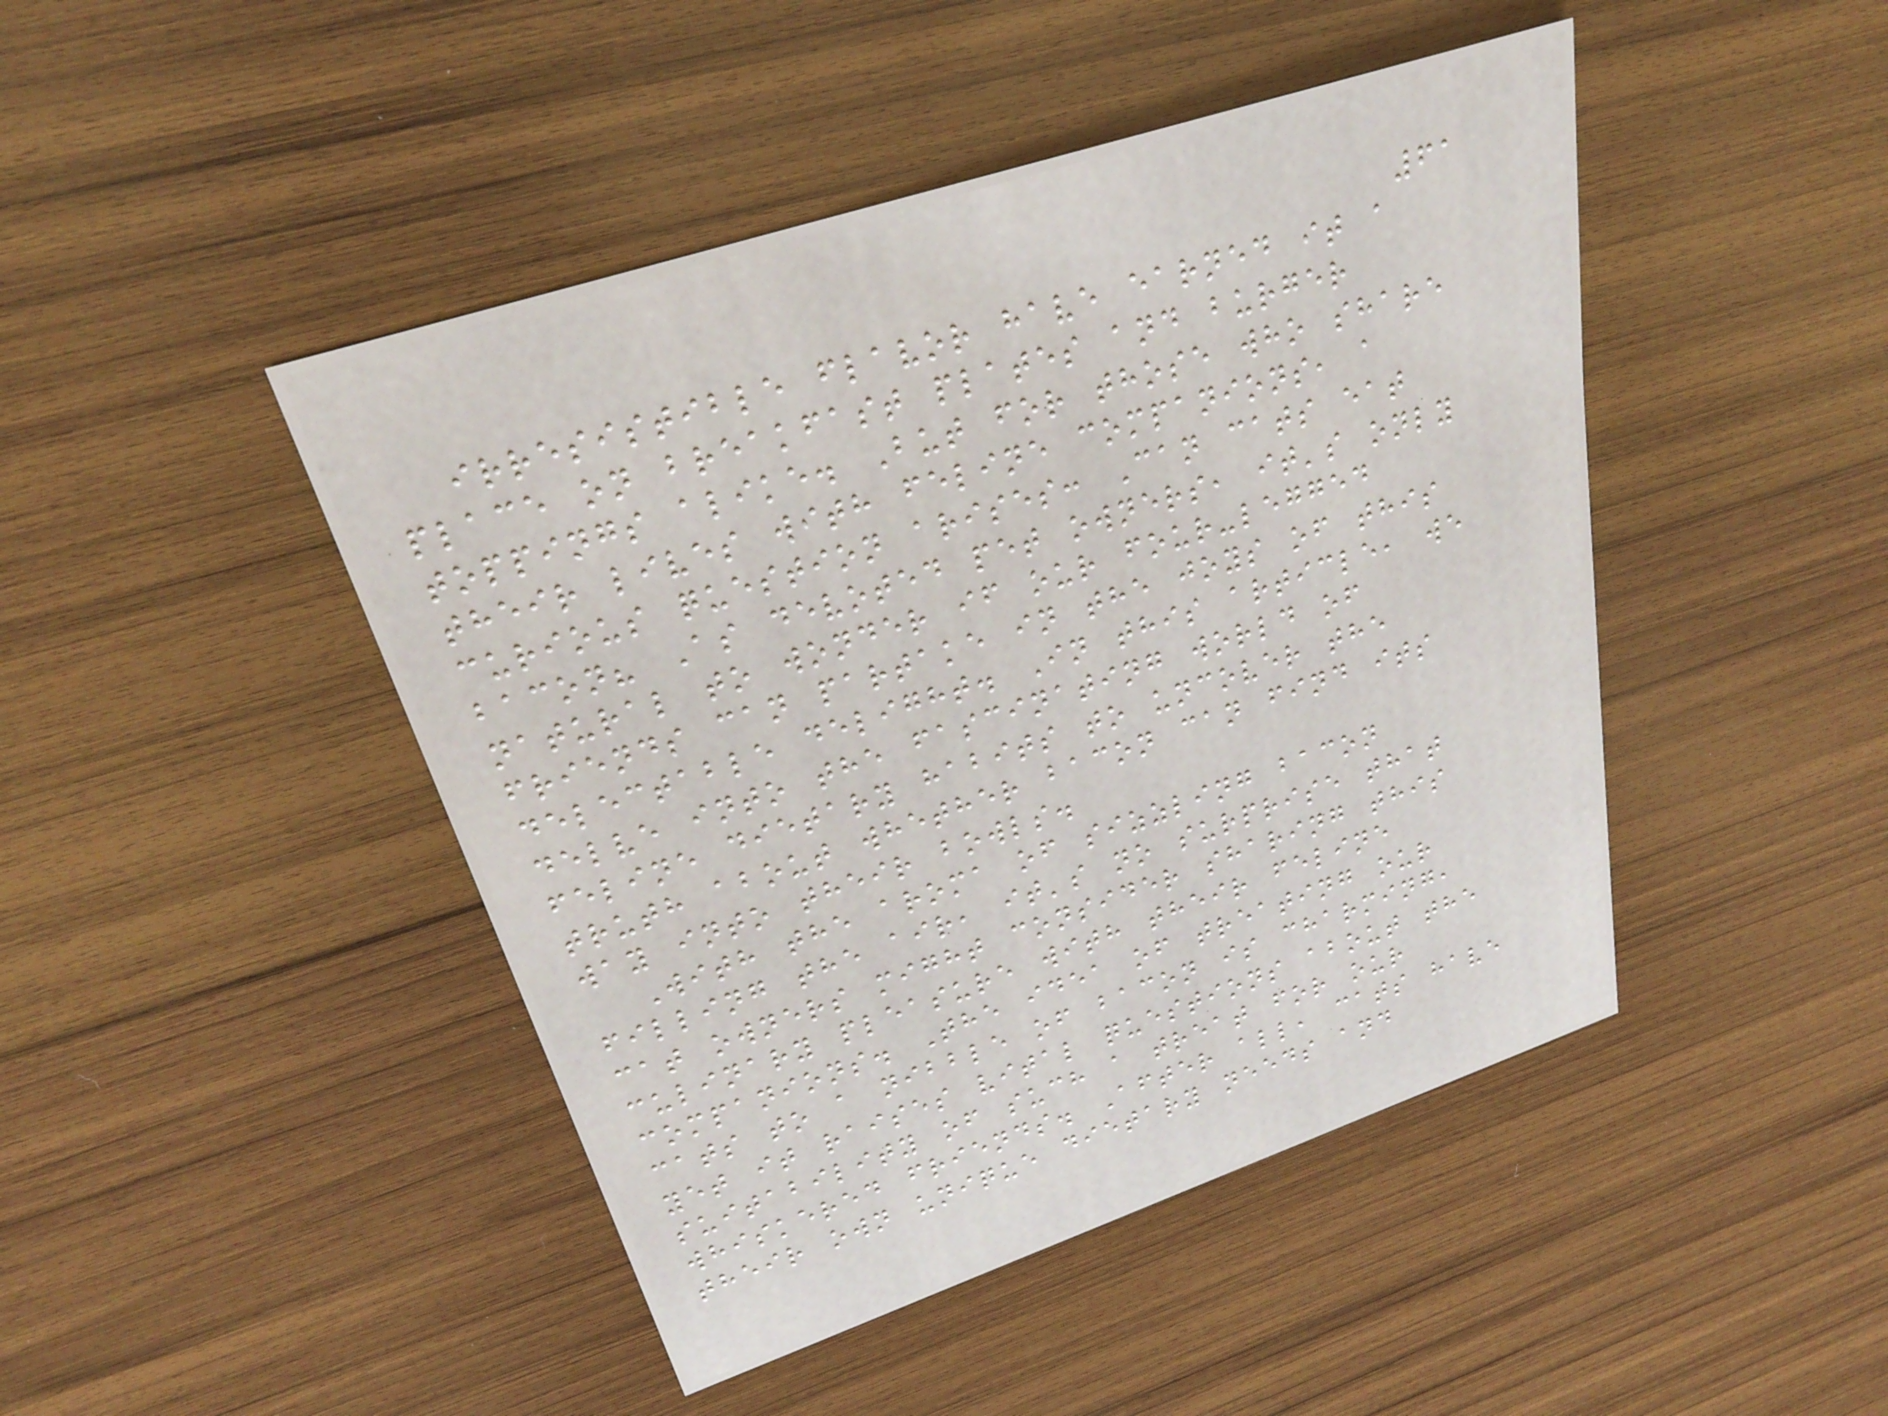61
irresistible flavor have earned it a
place on breakfast plates and burger
toppings alike. But for those who share
their lives with feline companions, a
curious question arises: Can cats eat
bacon? As devoted pet owners, it's only
natural to wonder if our four-legged
friends can partake in the joys of this
delectable delight. In this article, we
delve into the fascinating world of
feline dietary habits to uncover the
truth about whether bacon can find its
way into their bowls.
With the aroma of sizzling bacon
filling the air, it's no surprise that
cat owners might consider sharing this
culinary pleasure with their feline
companions. The idea of treating our
cats to a nibble of bacon is charming,
yet it raises vital questions about the
suitability of such a treat for our
whiskered friends. After all, cats have
their own unique dietary needs and
